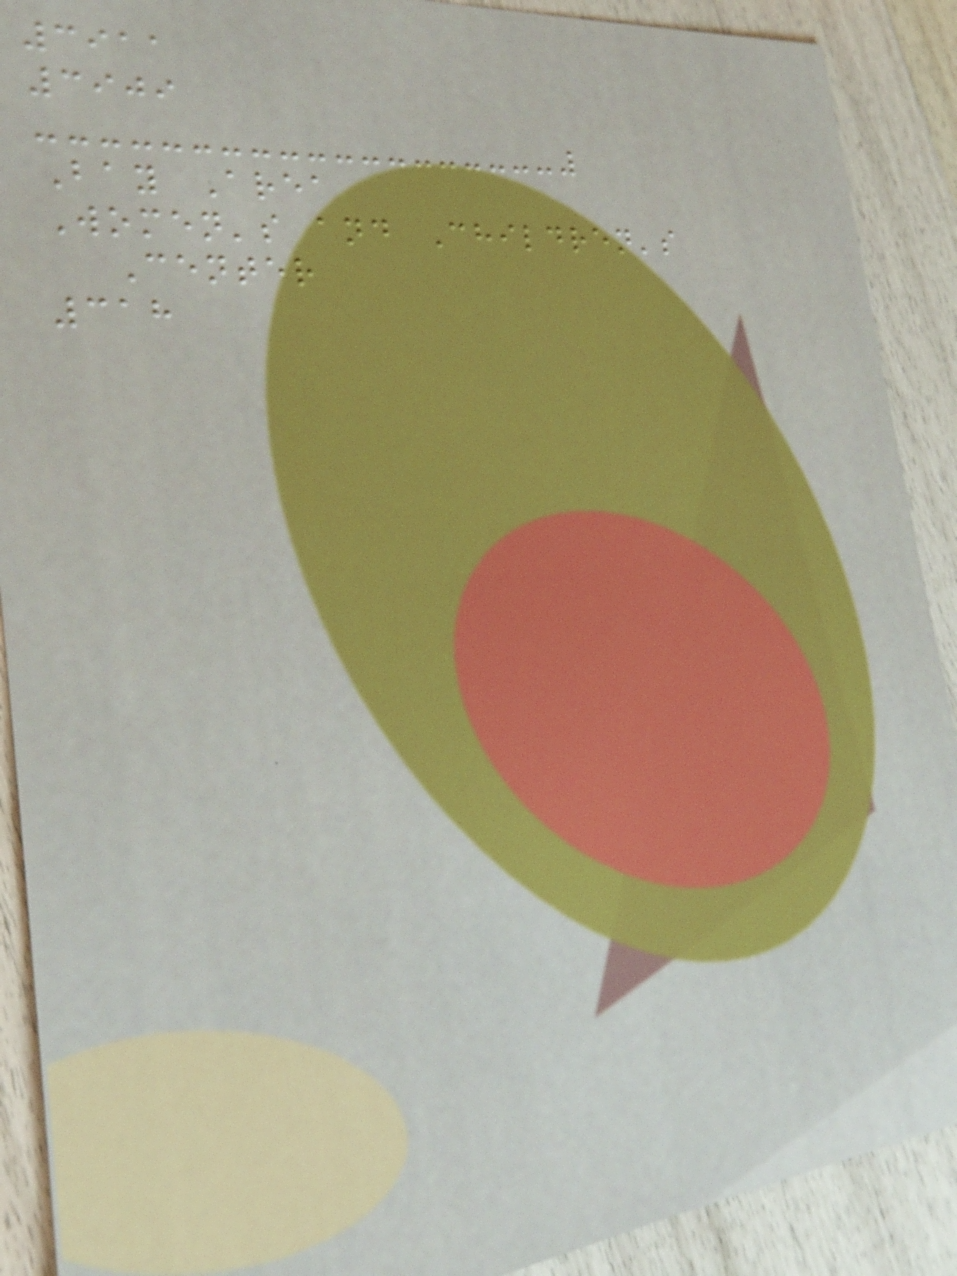3911
3909
Bay Area
Women's and Children's
Center
318
